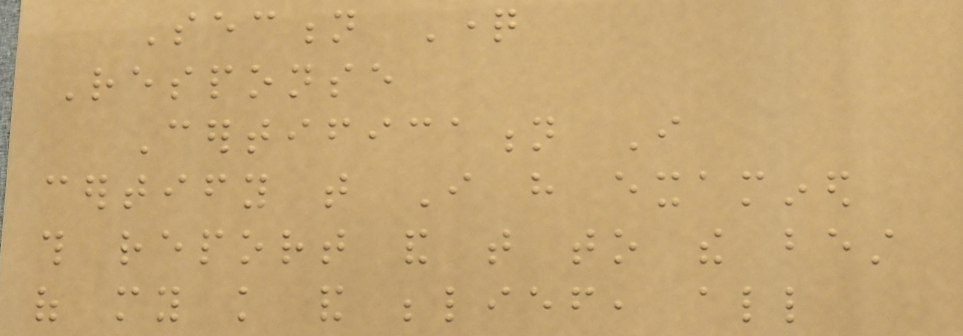Section Question
Response
Certification I
certify that I have examined
this report and that to the best
of my knowledge and belief, all
